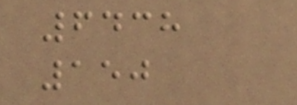6438
150
